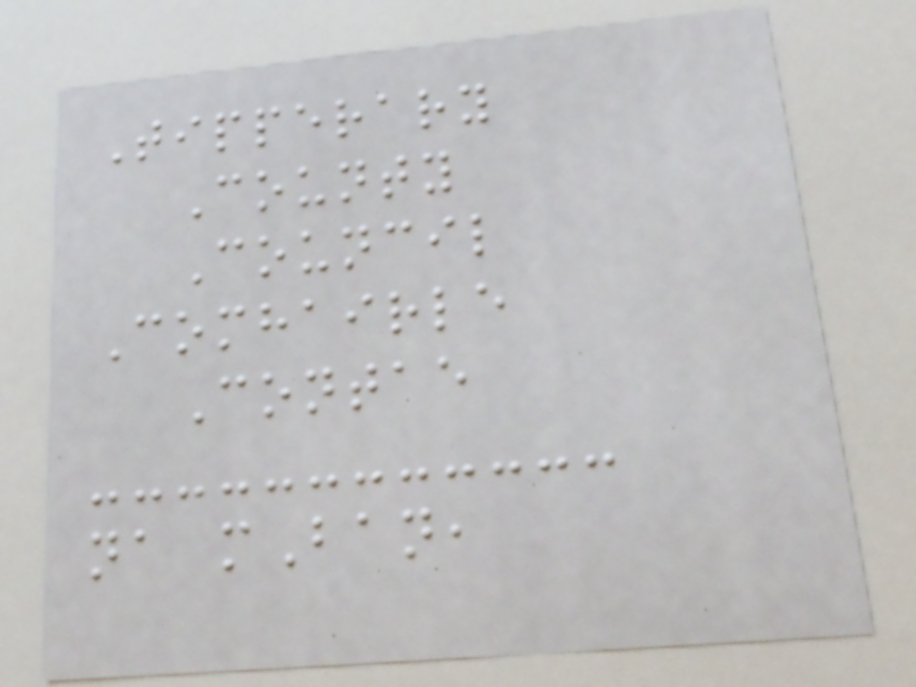Tipperary
County
Council
Comhairle
Contae
na mBan,
